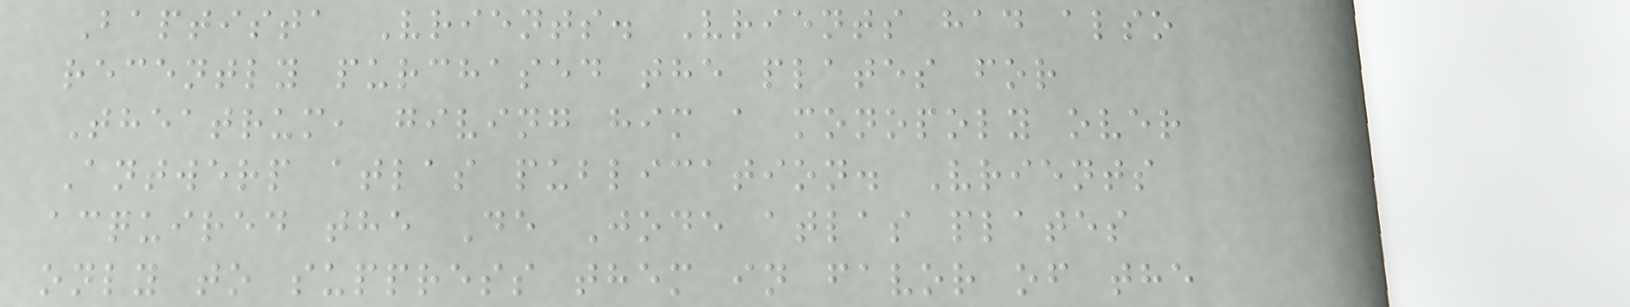Baptista Vrients. Vrients had also
recently purchased the plates for
Theatrum, giving him a monopoly over
Antwerp atlas publication. Vrients
acquired the De Jode atlas plates
only to suppress them in favor of the
